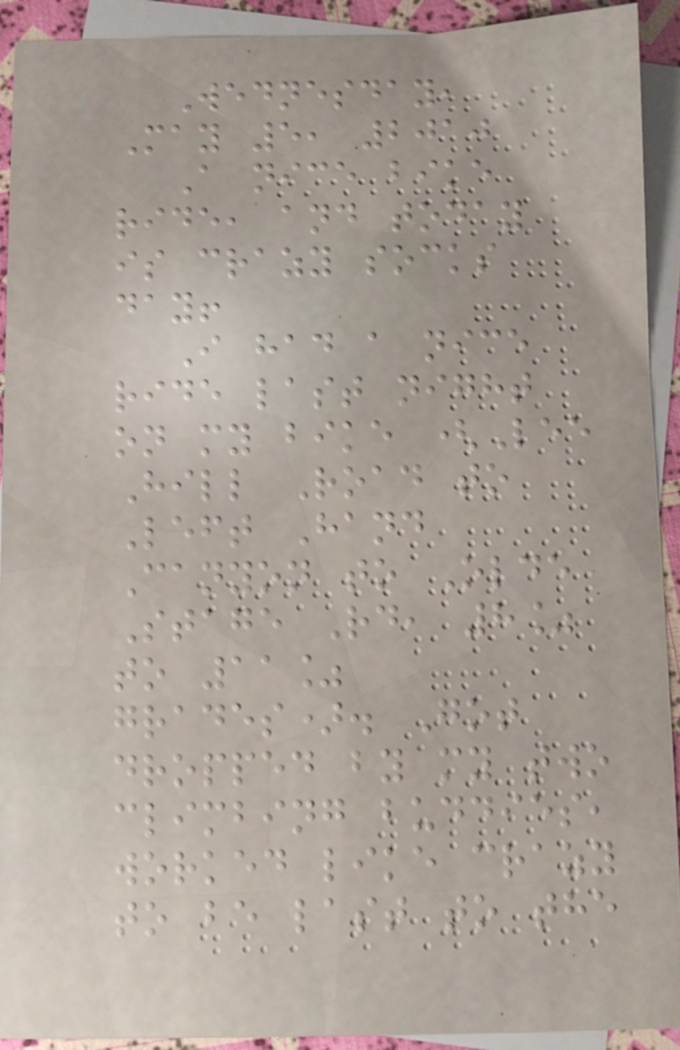Wednesday,
May 5, 2010
A nice bike
ride, and today
is crazy socks
day!
I had a nice
ride last night
on my bike (Lee
Hill Road to
Left Hand
Canyon to Olde
Stage Rd, 8%
to 11%
grades). Got
dropped by my two
climbing buddies,
worked like crazy
to be last to the
